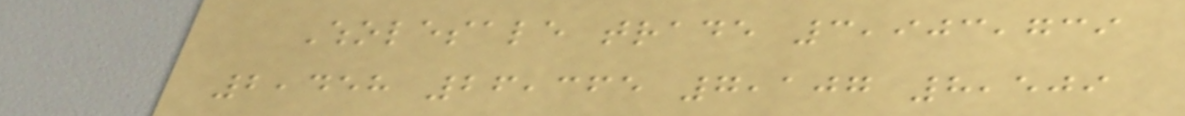Wholesale trade 3,903,739
2,458 26,365 7,107 8,509
